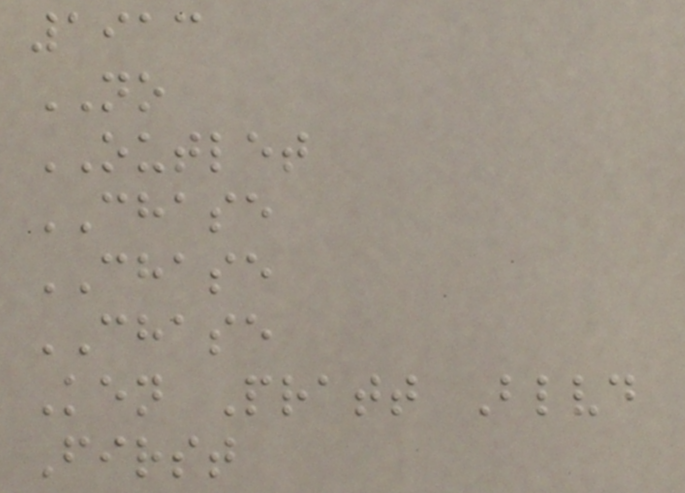1913
NO
OUTLET
CHASE
CHASE
CHASE
Ken Pratt Blvd
First
